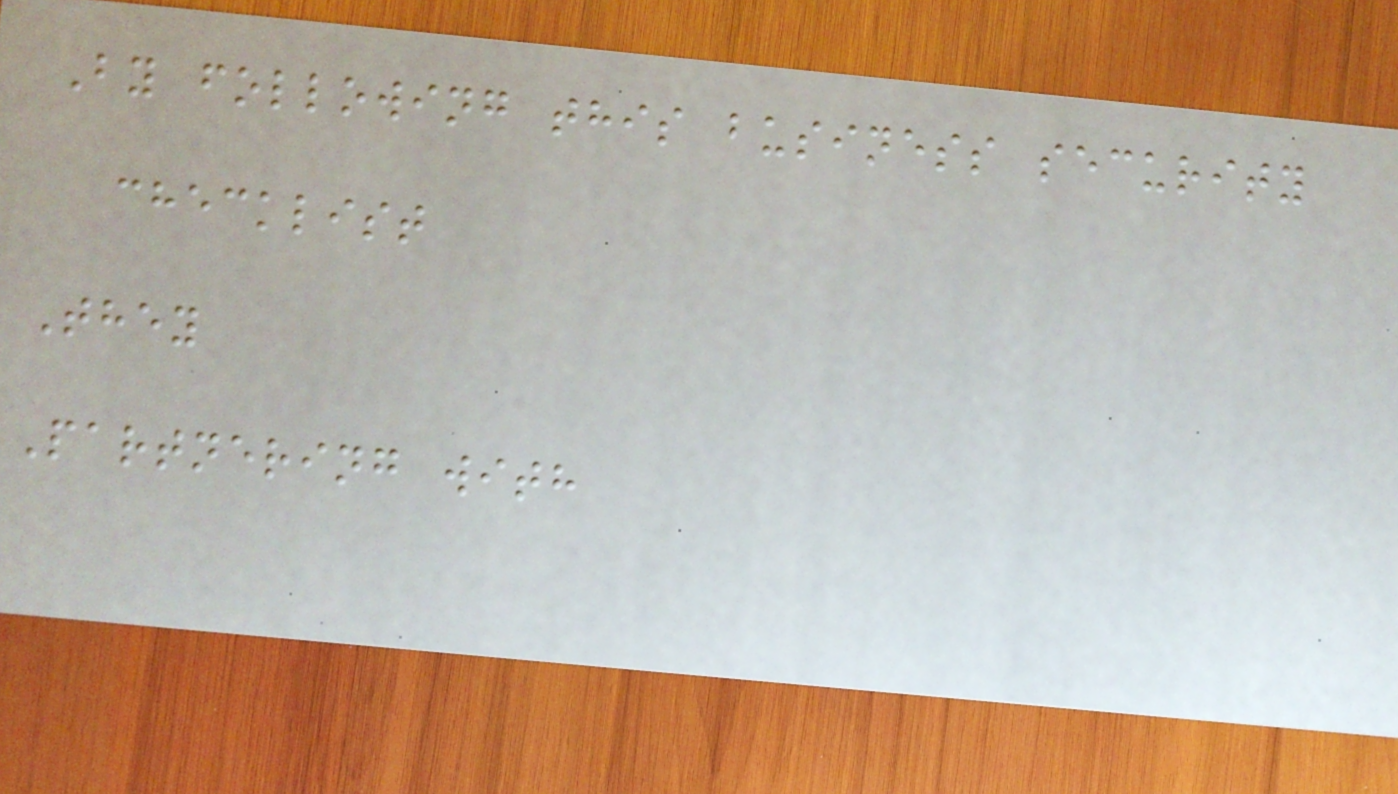By following this business security
checklist
They
Partnering with
